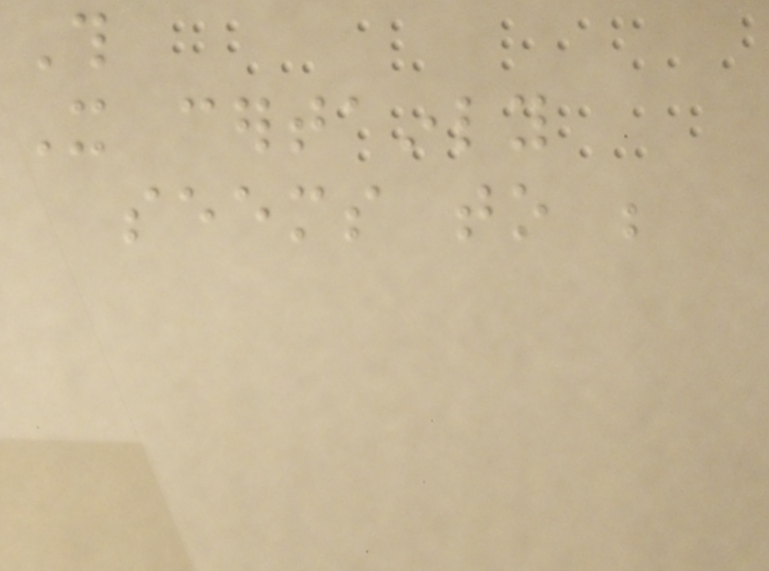This
It certainly
seems to be
